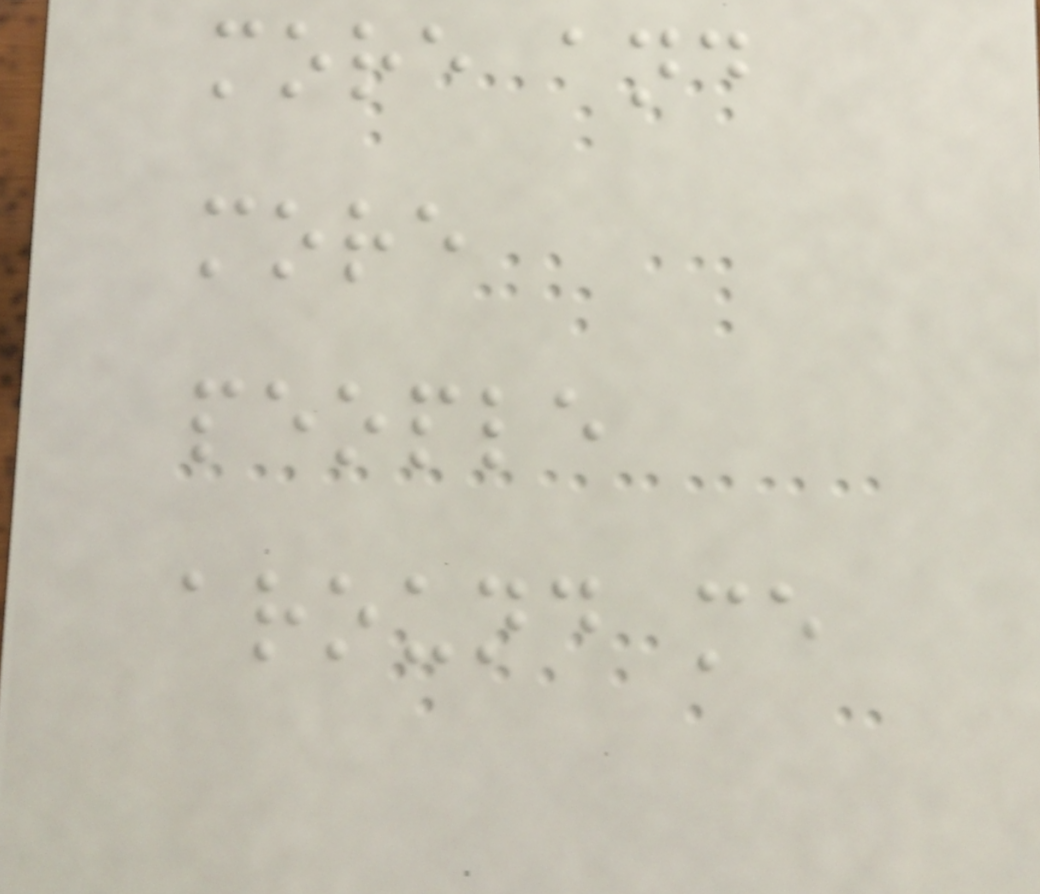more and
more
people
around me
